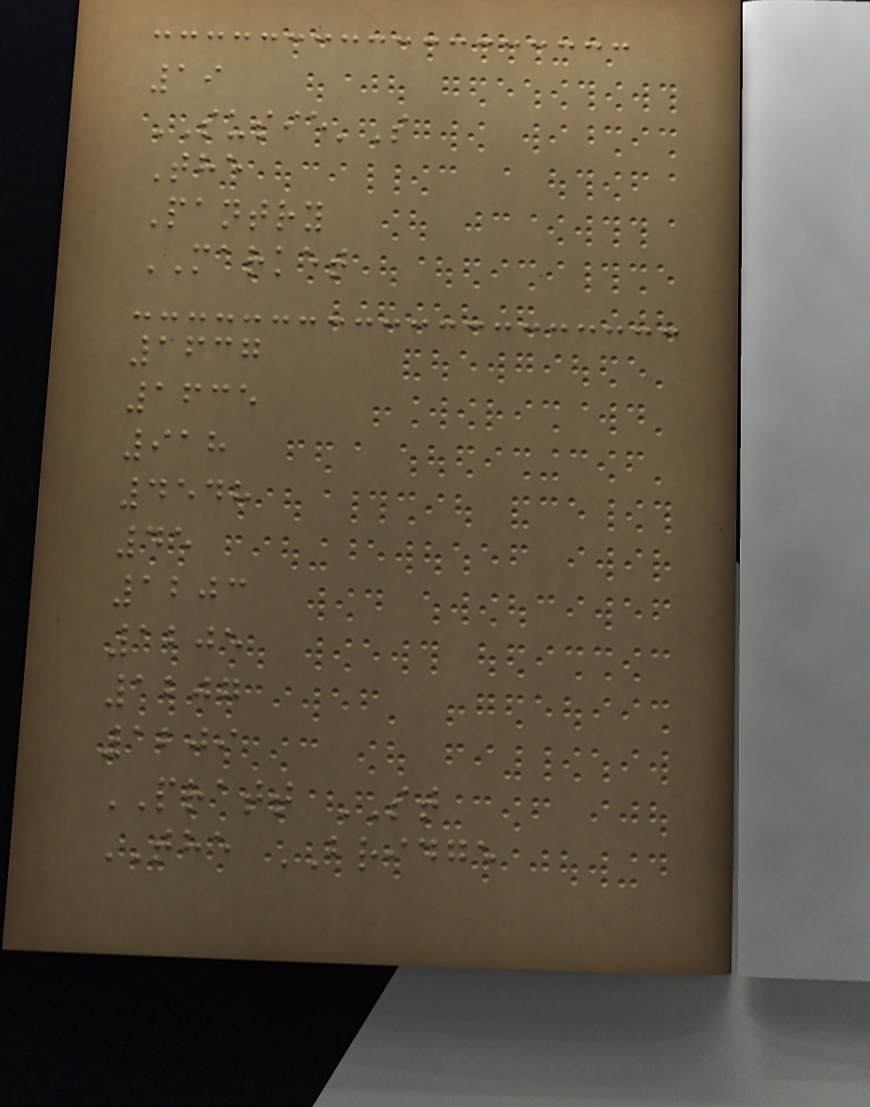19
SUSIE'S
The
Pantry
MARKET
1637
1635
918
4548
45
1203
1205
1207
1209
PRATT ST
THE BRIDGE
